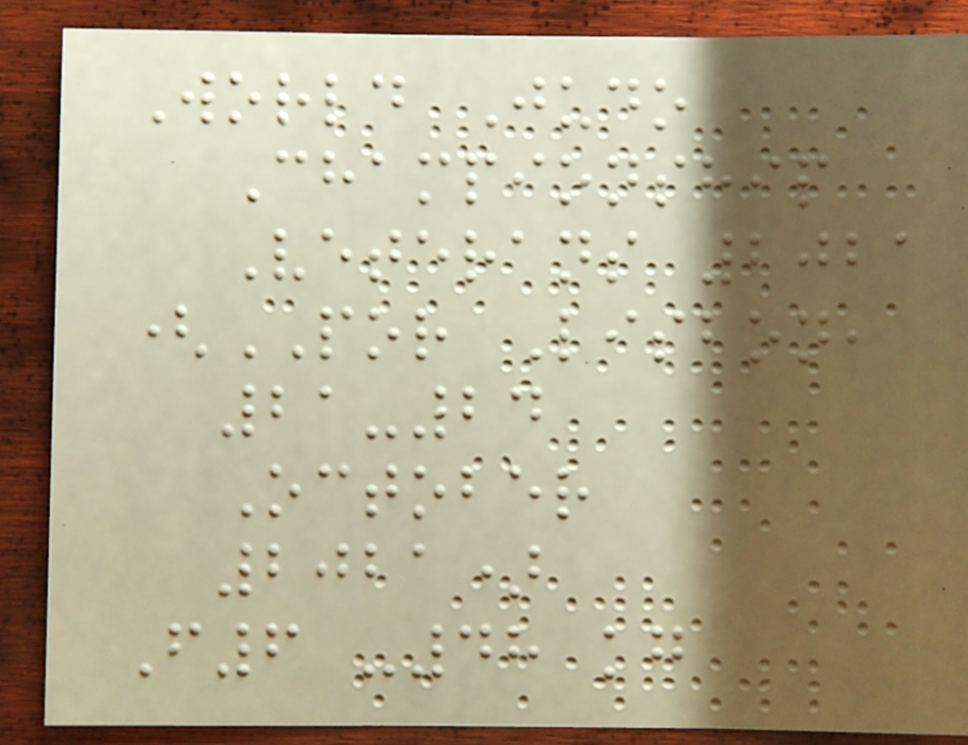World Judo
Championship
Veterans 2021
(POR Lisbon,
21-24
October
2021)
F6 -48 kg
